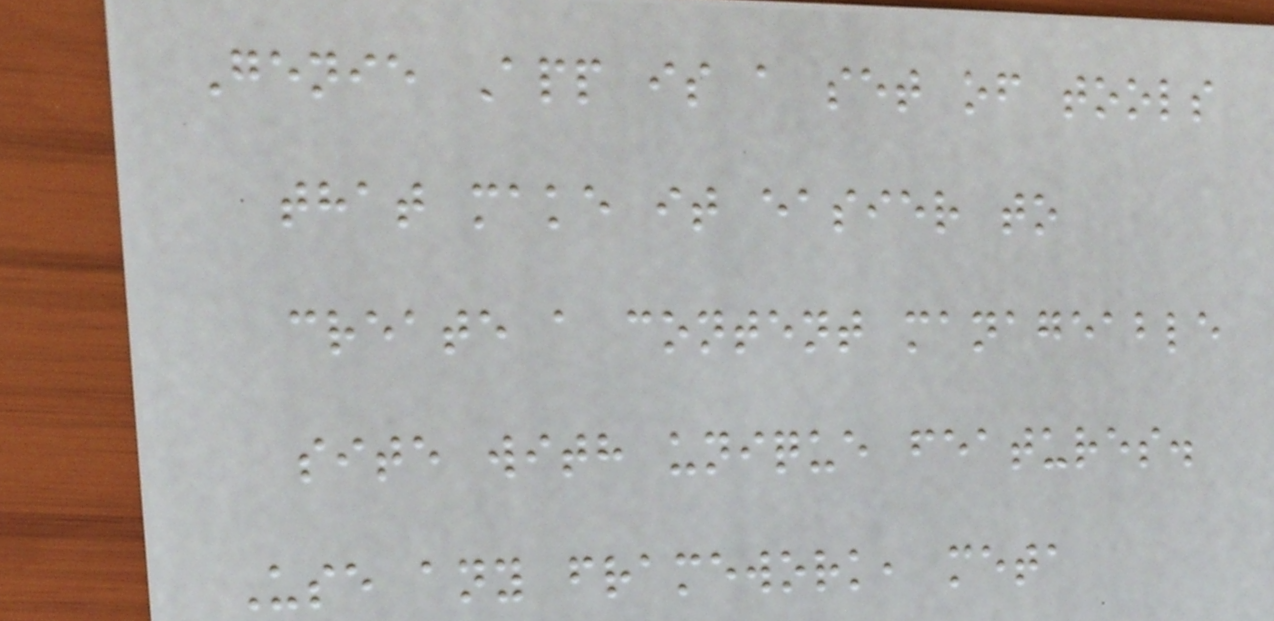Genie App is a set of tools
that make it easier to
create a content manageable
site with unique features.
Use any framework, meta
